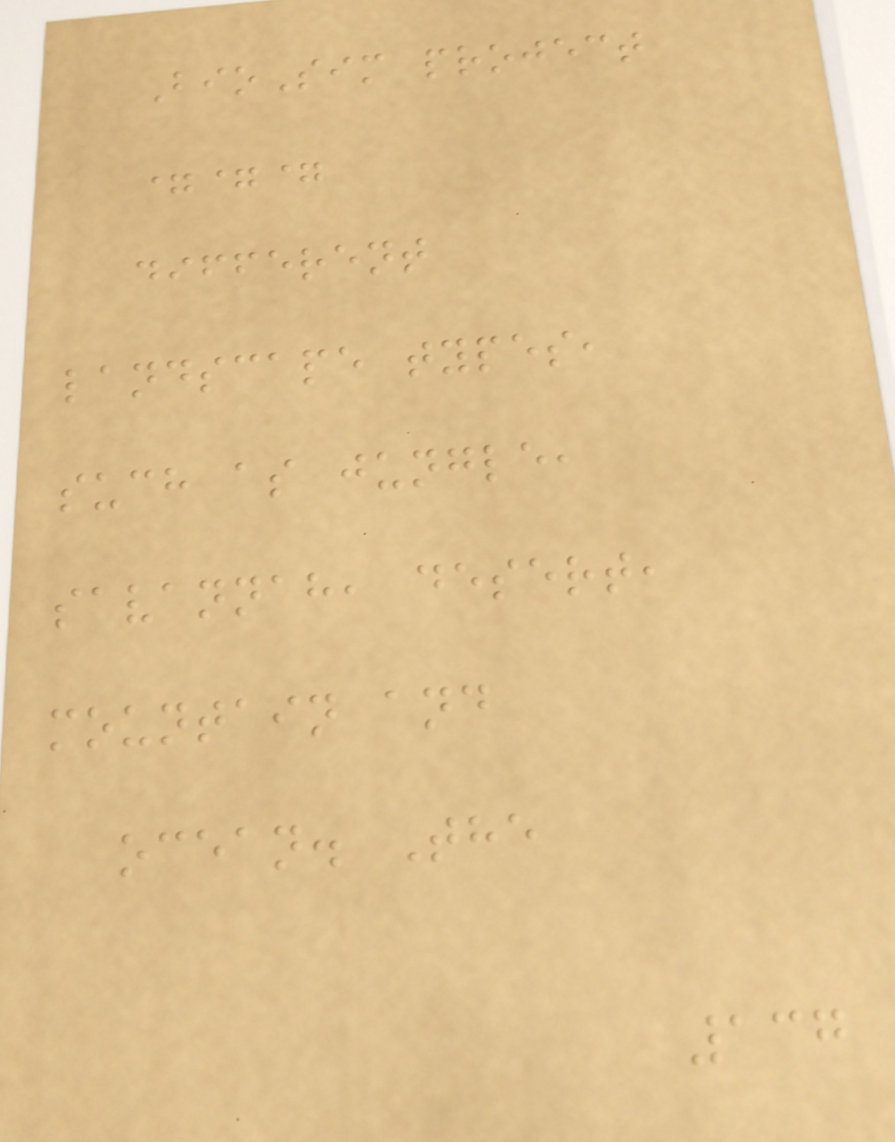BioSim project
===
different
landscape types,
such as jungle,
savannah, desert,
mountain and
ocean. The
137
